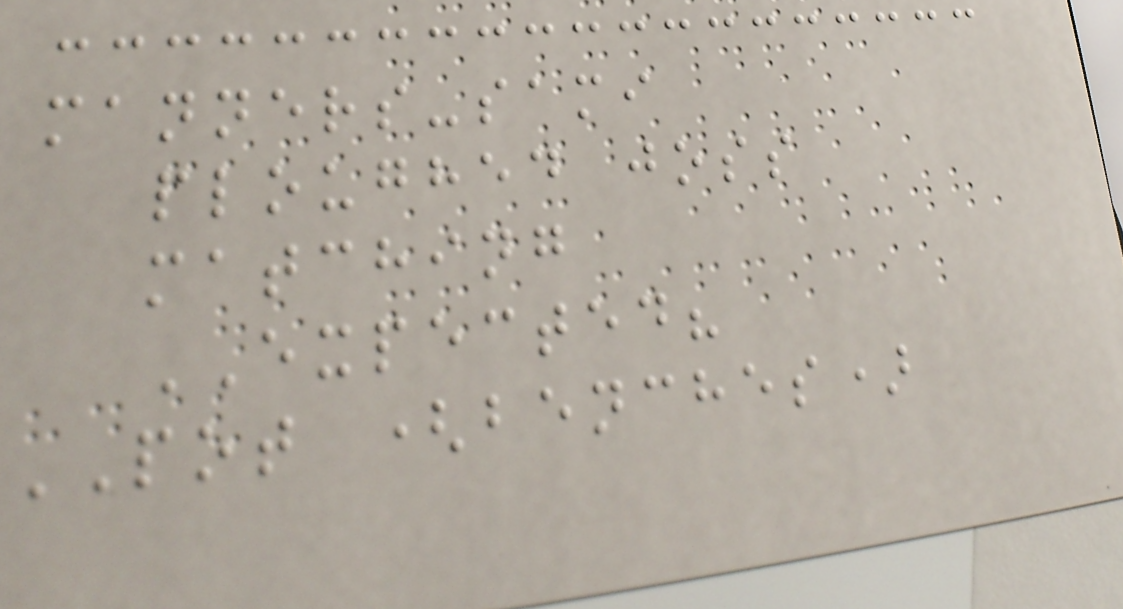manners-sami
ploughed joss
matching
EXPECTED?
POT (benches)
